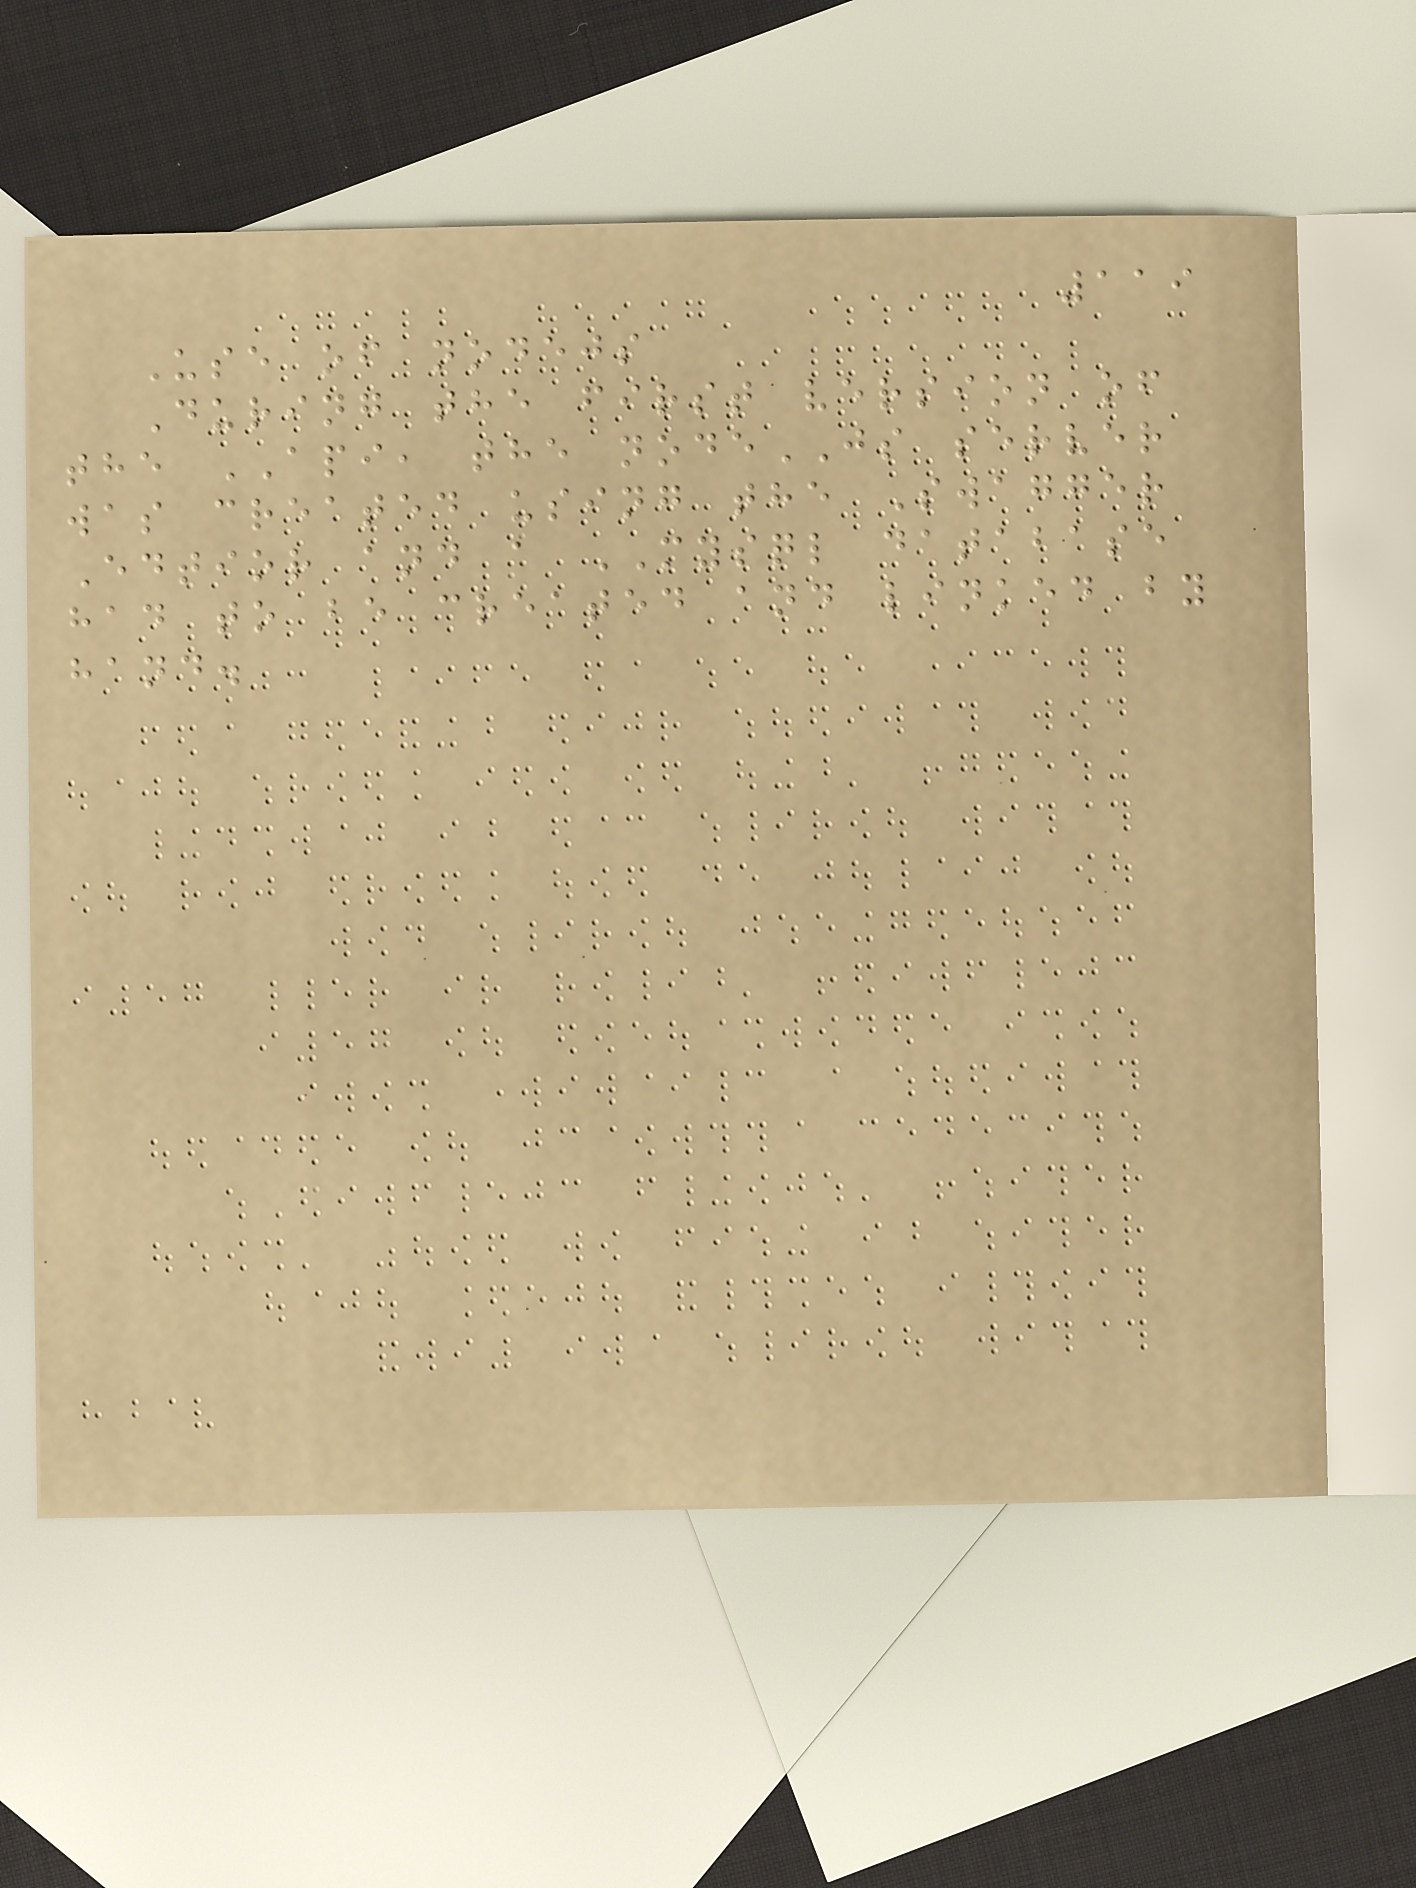119
Use of nodejs
During the first version of
the API, the nodeJS server
was created using the Swagger
Edtior and a MYSQL database
had to be created and linked by
hand.
